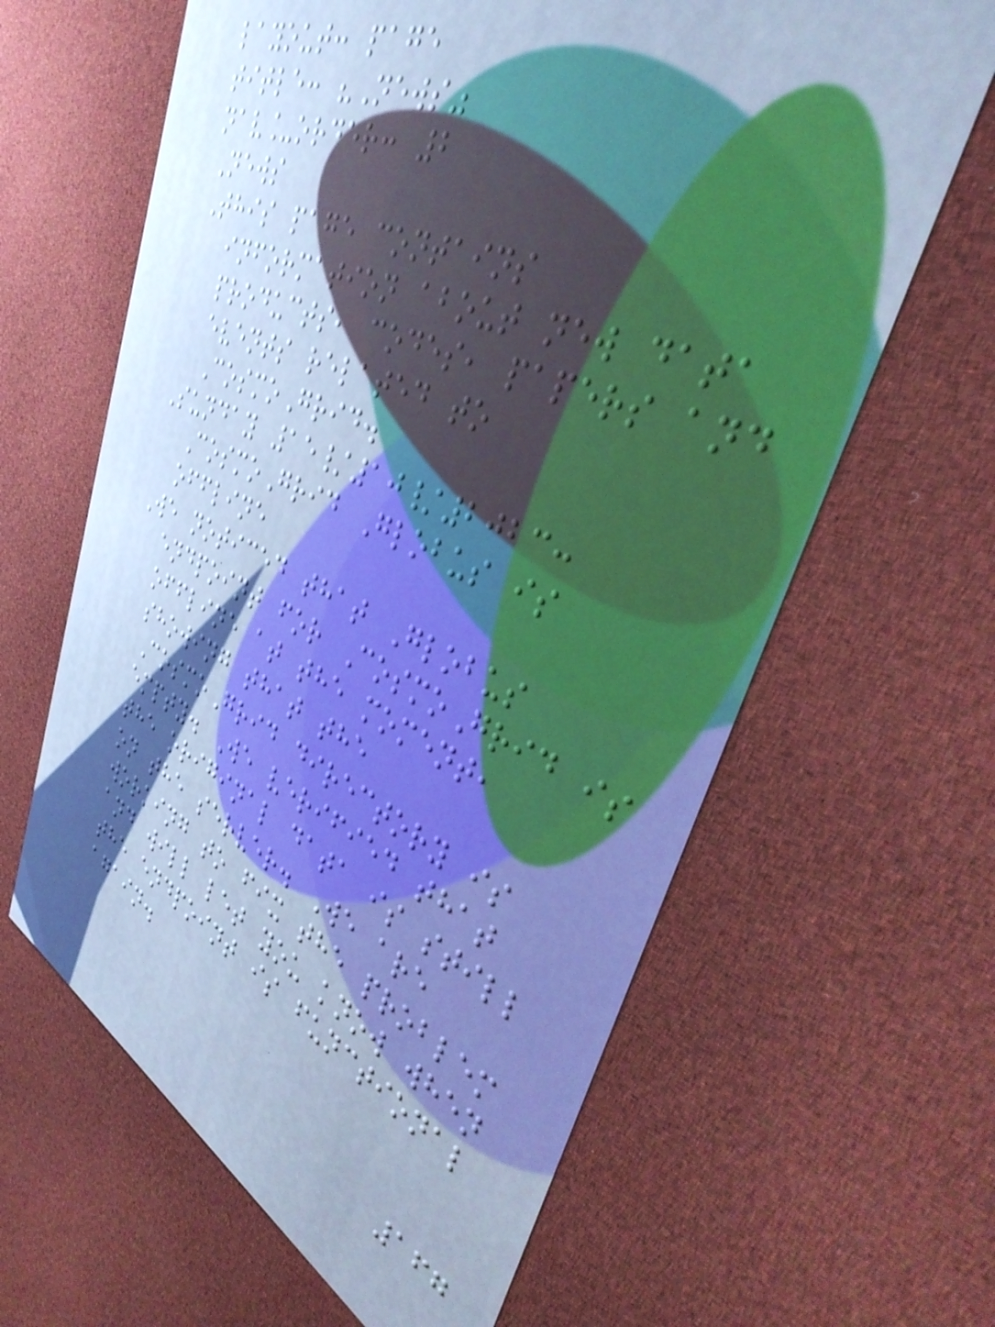layout: page
title: "News"
nav_order: 2
News
This page contains
information about new data
products, codes, papers and
events related to
CosmoGrid.
Sunday 15/10/2023:
CosmoGrid Globus is
offline
We noticed that Globus
endpoint for CosmoGrid is
offline at the moment,
showing that the
CosmoGrid directory is
empty. We verified that
the original data is still
on the server. We are
working to fix the problem
and will let you know when
the endpoint is functional
again.
167
